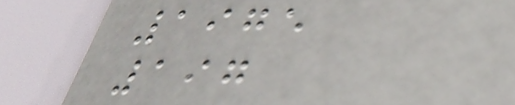1975
197
